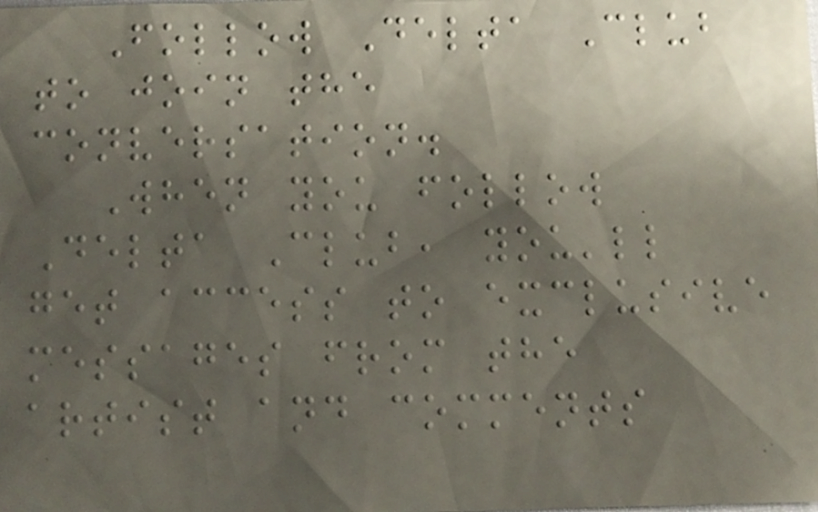Follow Delta Club
to join the
conversation.
When you follow
Delta Club, you'll
get access to exclusive
messages from the
artist and comments
